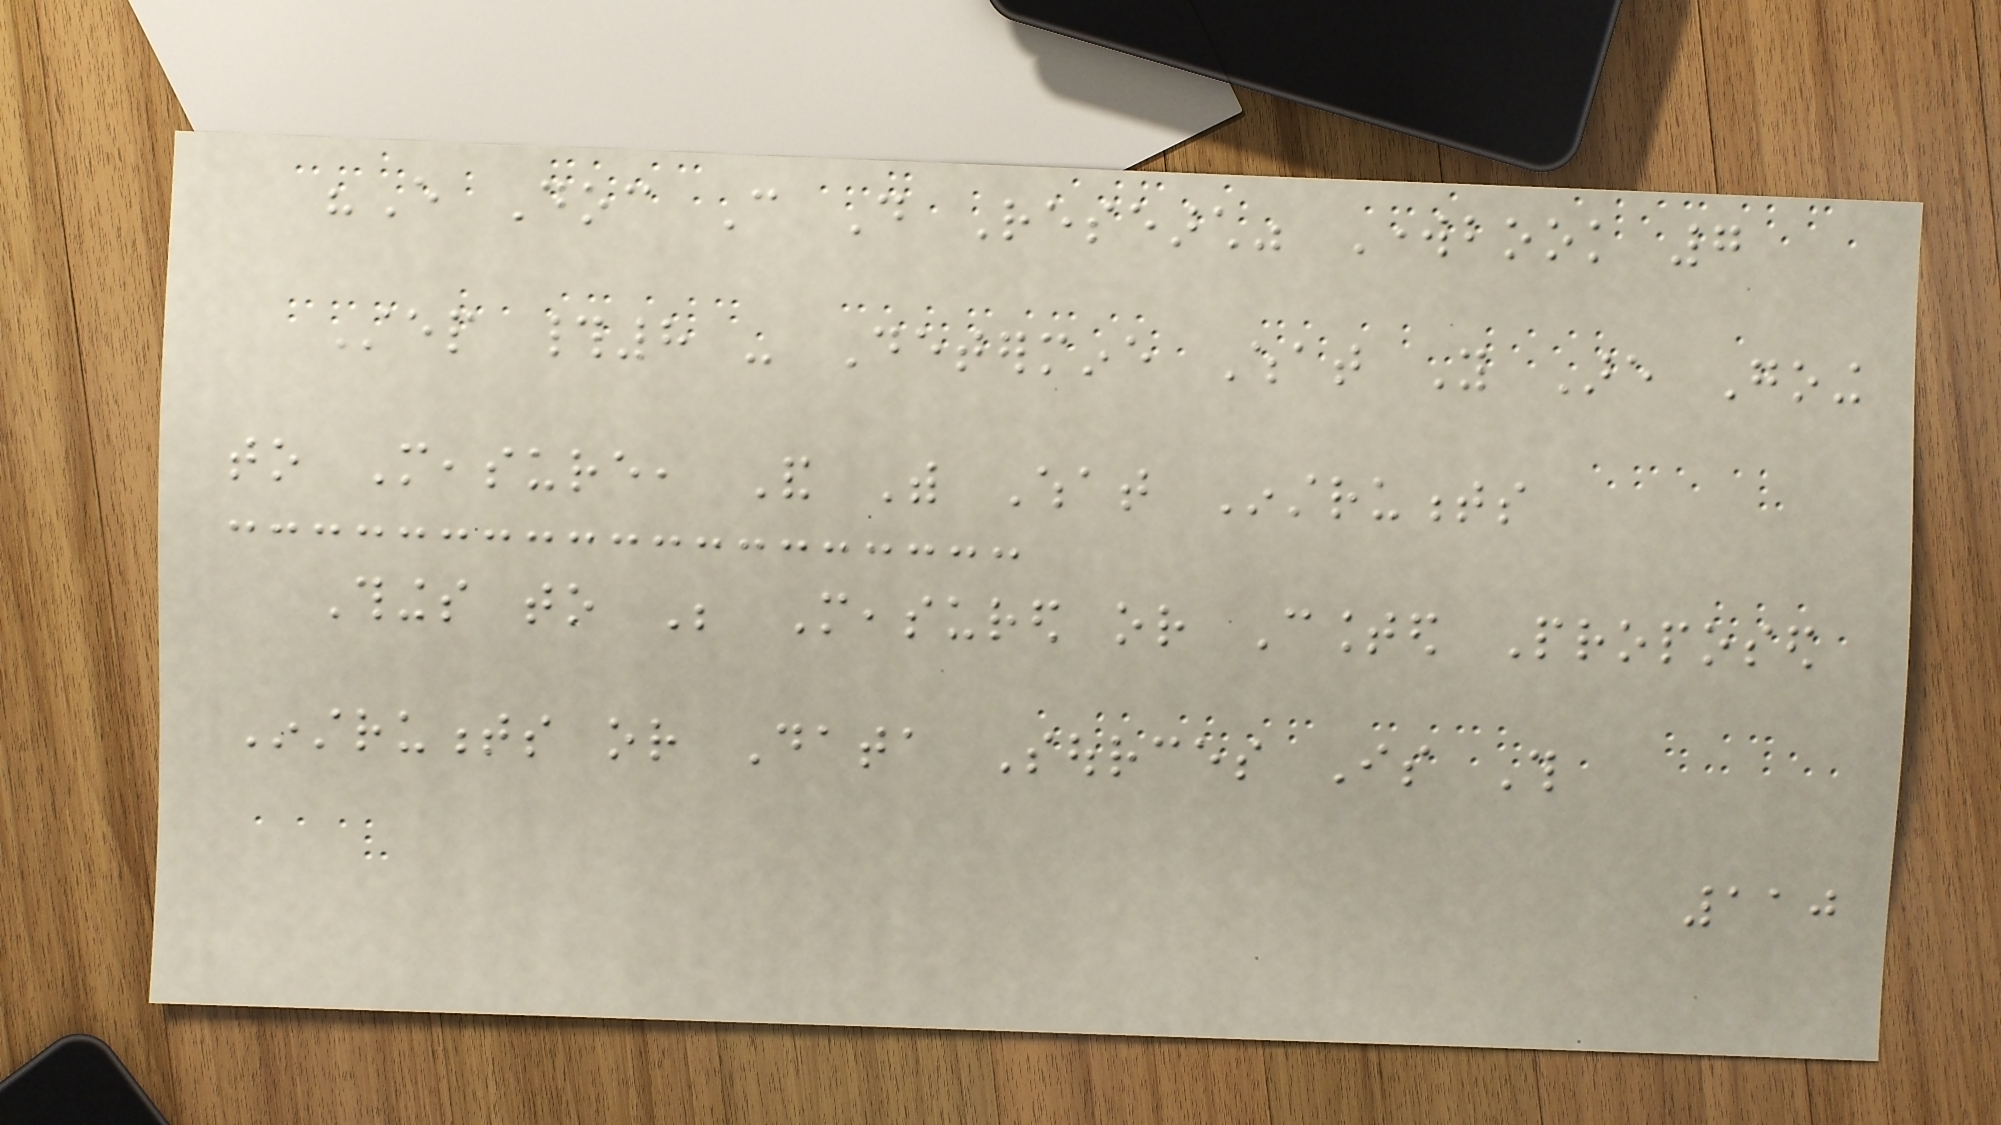"Every Doc Can Do Research" Workbook 7
Step #8 - Determine What You Are Going
to Measure, And With What Instruments
Things to Be Measured or Counted Proposed
Instruments or Data Sources Is This
110
